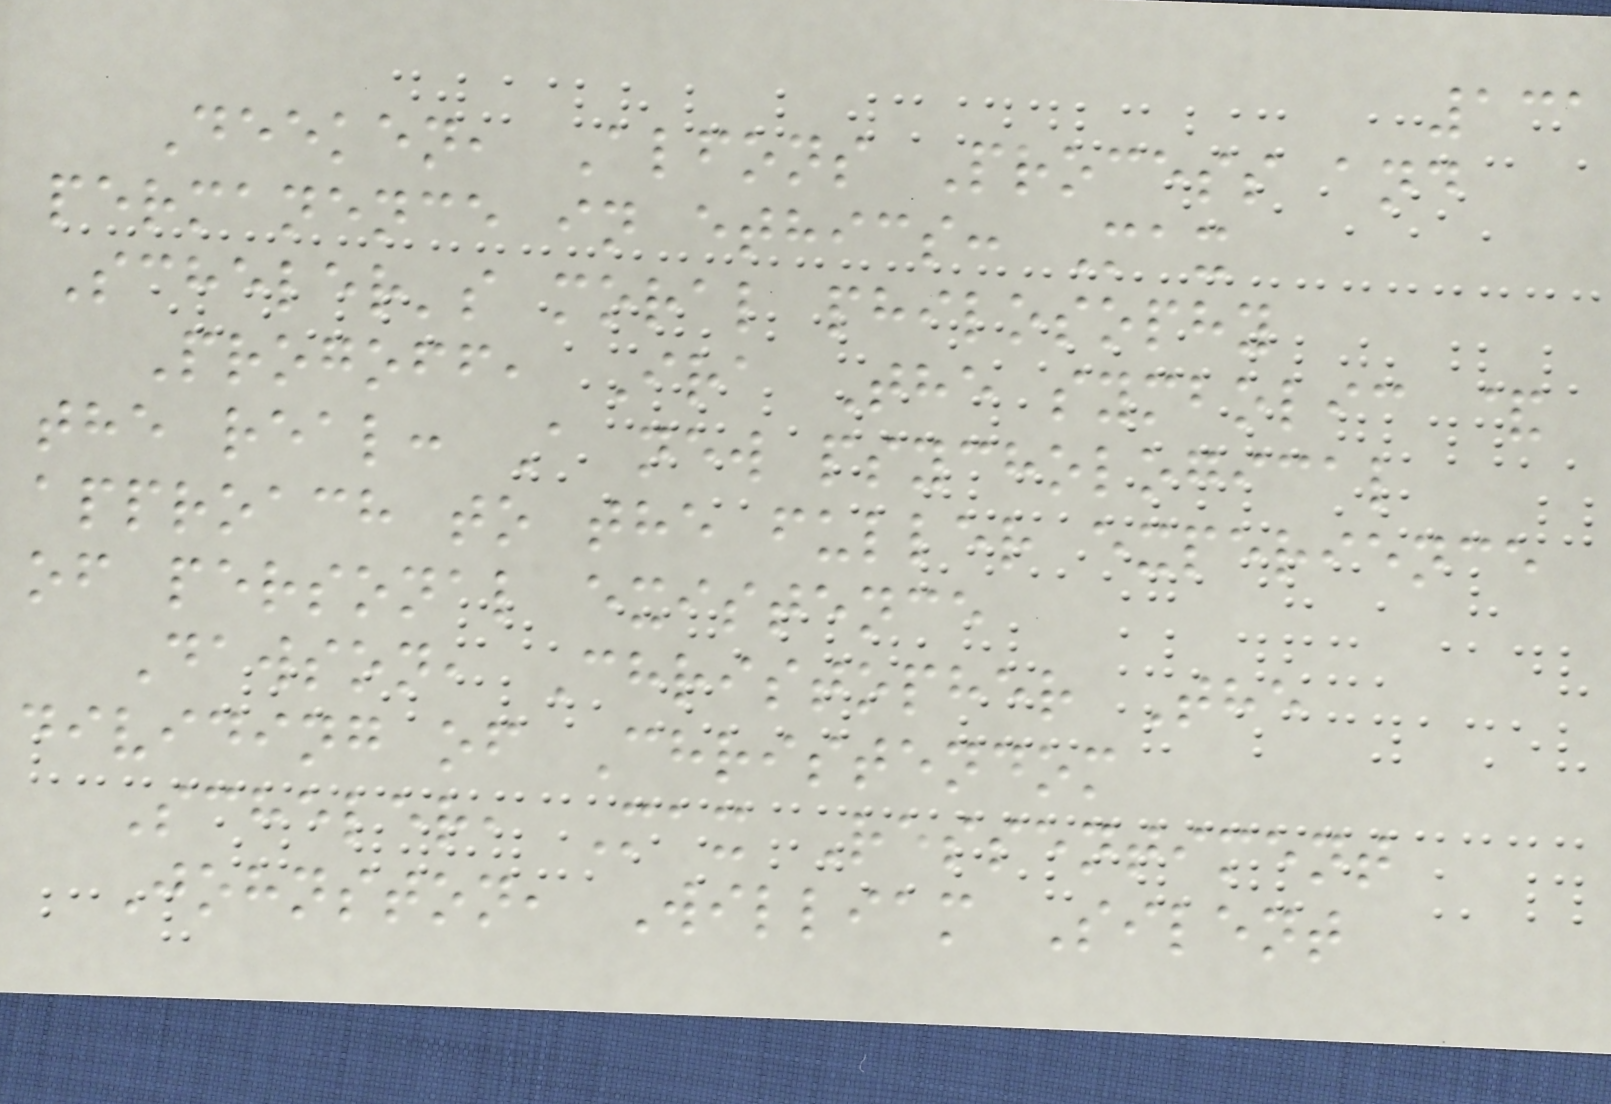131
Deeken, Alfons Process and
permanence in ethics: Max
Scheler's moral philosophy
Progoff, Ira The symbolic &
the real: A new psychological
approach to the fuller experience
of personal existence
Dawson, Christopher The
dividing of Christendom
Scheler, Max Ressentiment
Johnston, William Silent
